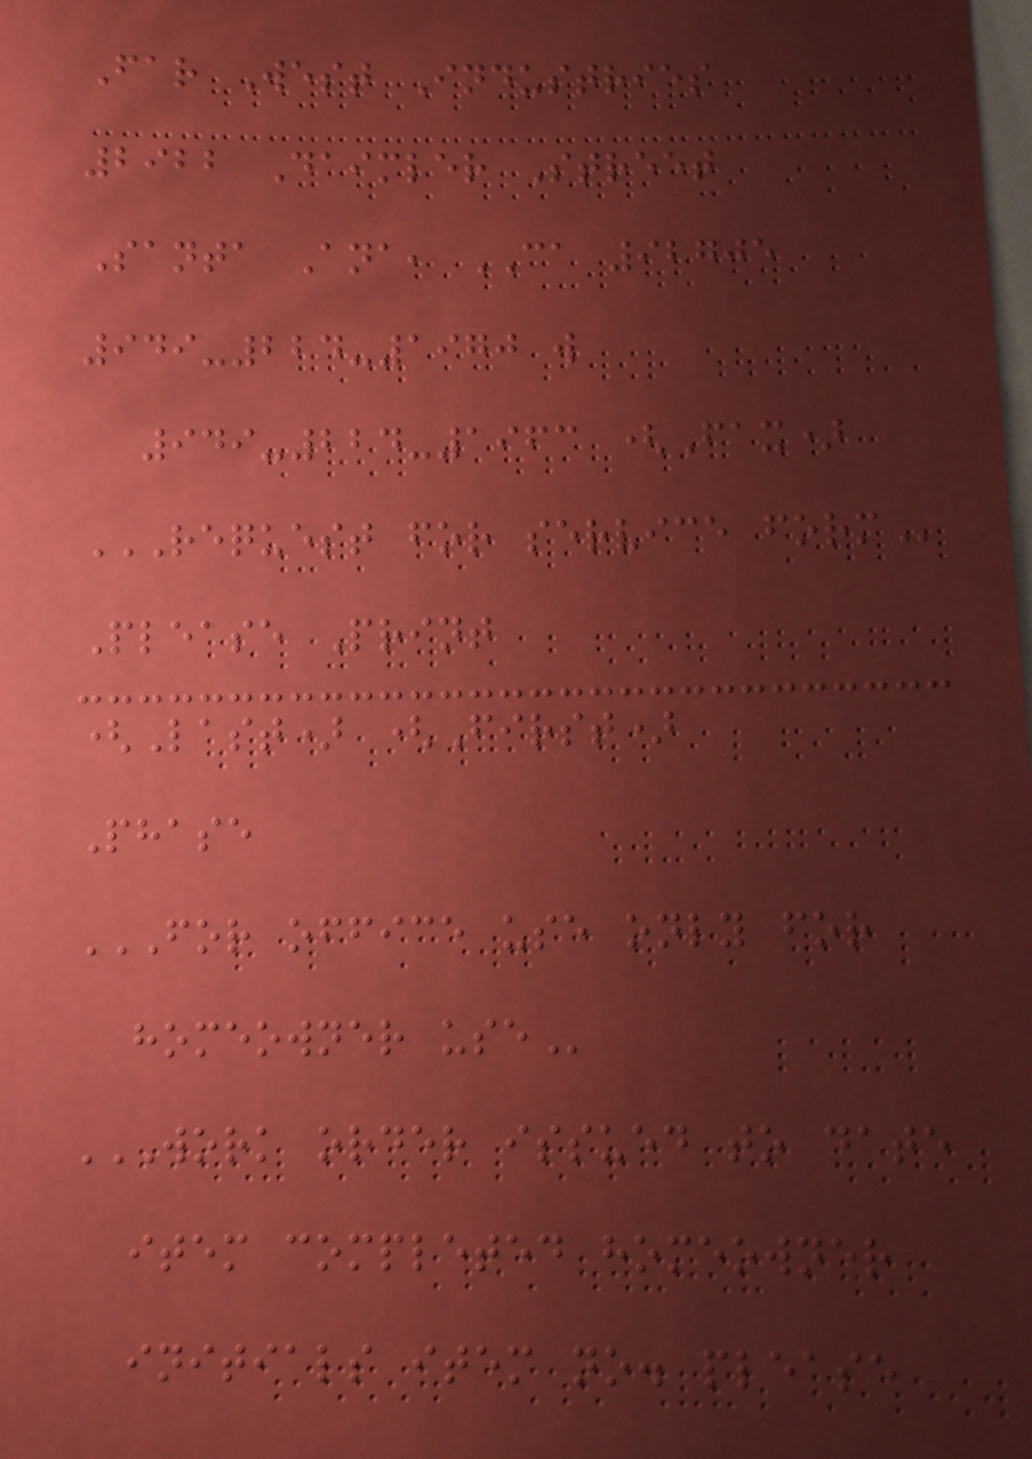Far West Industries
2922 Daimler Street
Santa Ana, CA 92705
949-224-1970 w
949-224-1963 (Fax)
REQUEST FOR SERVICE FORM
Please Print
(Last) (First)
Phase
FOR OFFICE USE ONLY FOR
HOMEOWNER USE
WORK ORDER ISSUED TO DATE
ITEM COMPLETED HOMEOWNER
INITIALS ITEM NO. PLEASE
